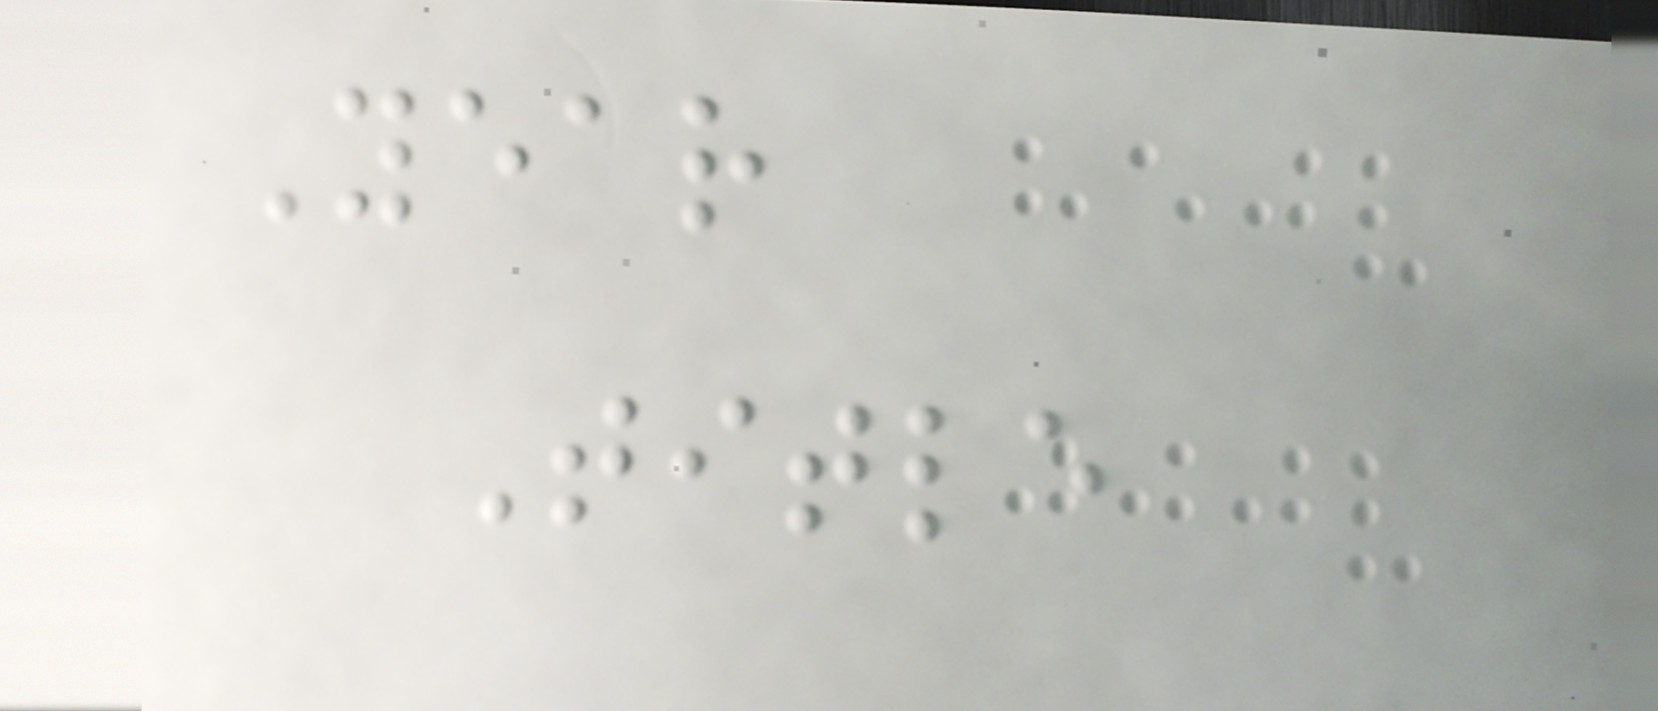Year
Title
